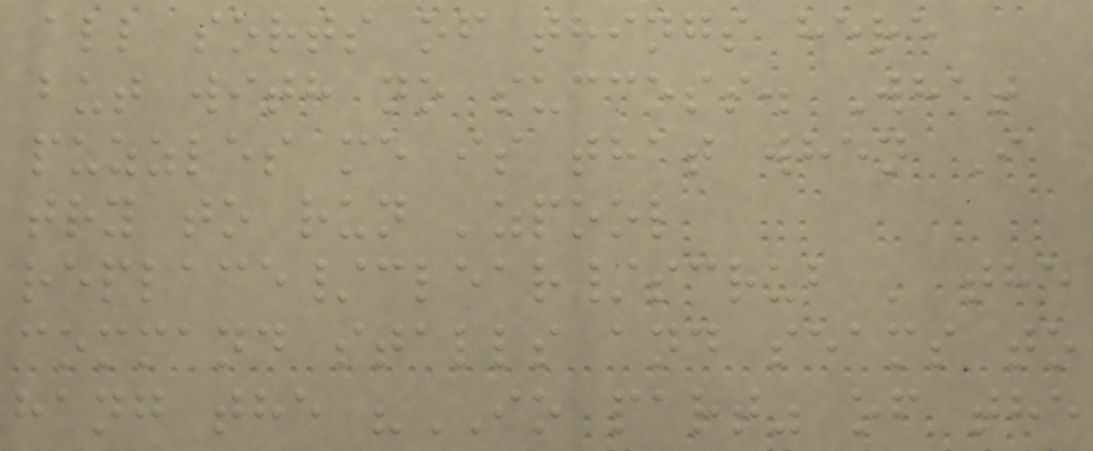all sorts of things here
but with no success. What
puzzles me is that when I
try to run 'zpool
replace/clear/scrub ' the
command stalls and seams to
hang the "IO part" of the
